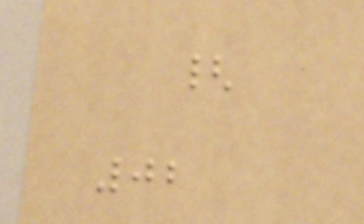{
02
